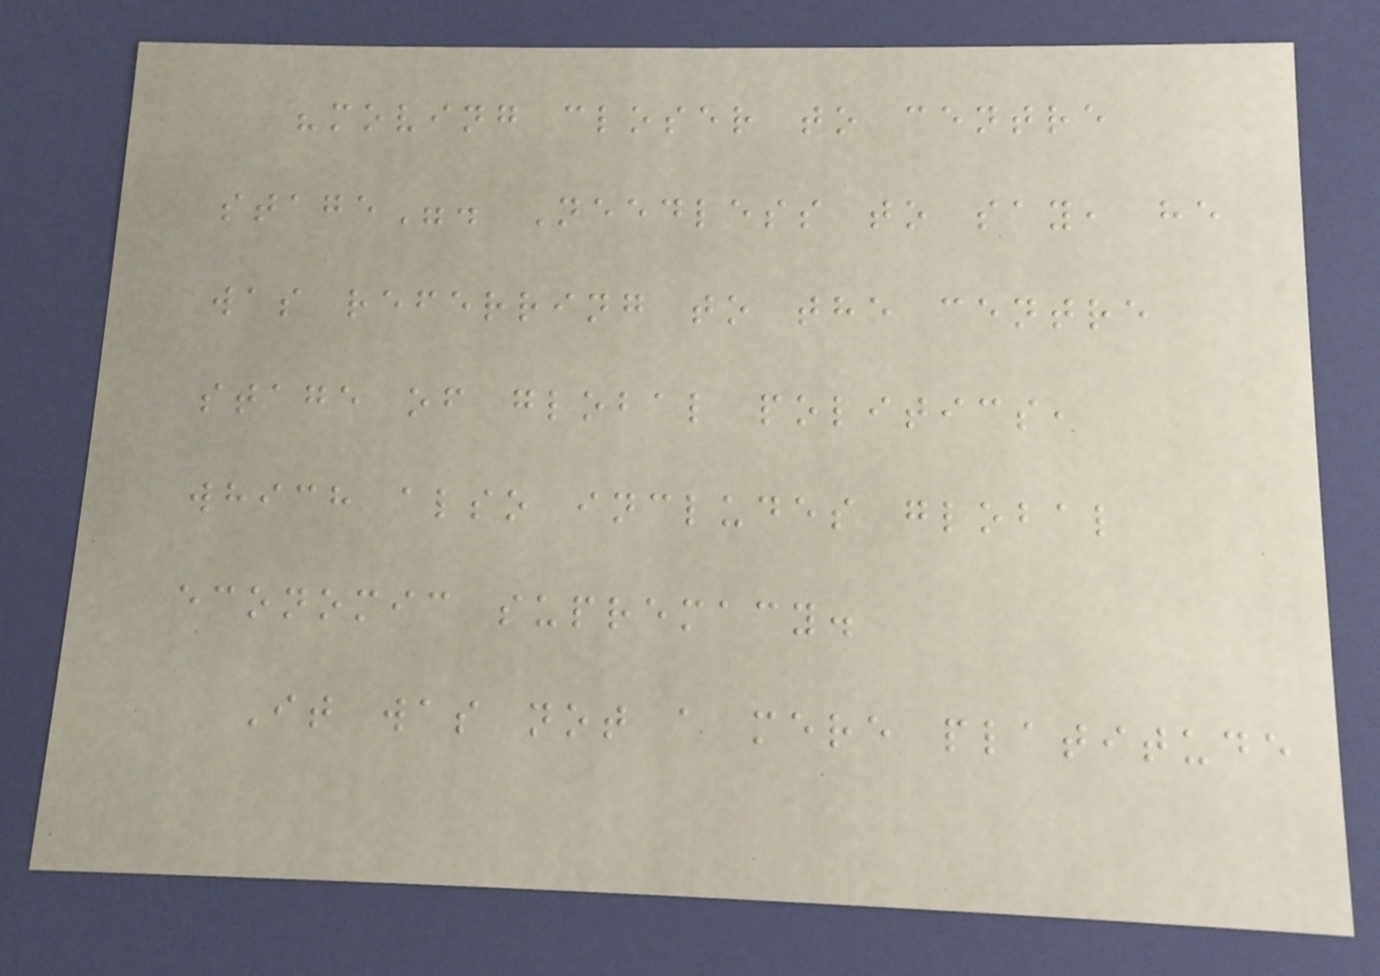"moving closer to centre
stage". Needless to say, he
was referring to the centre
stage of global politics,
which also includes global
economic supremacy.
It was not a mere platitude
